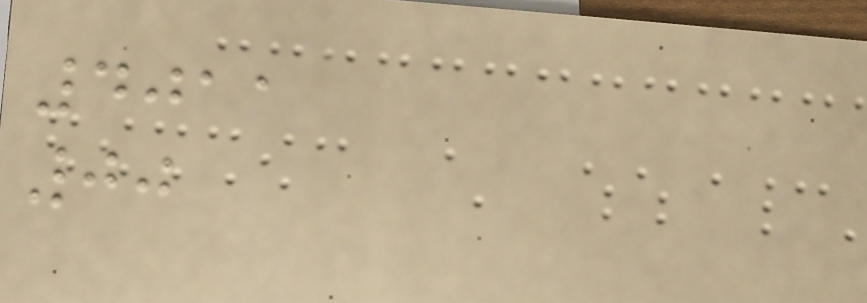4011
00
